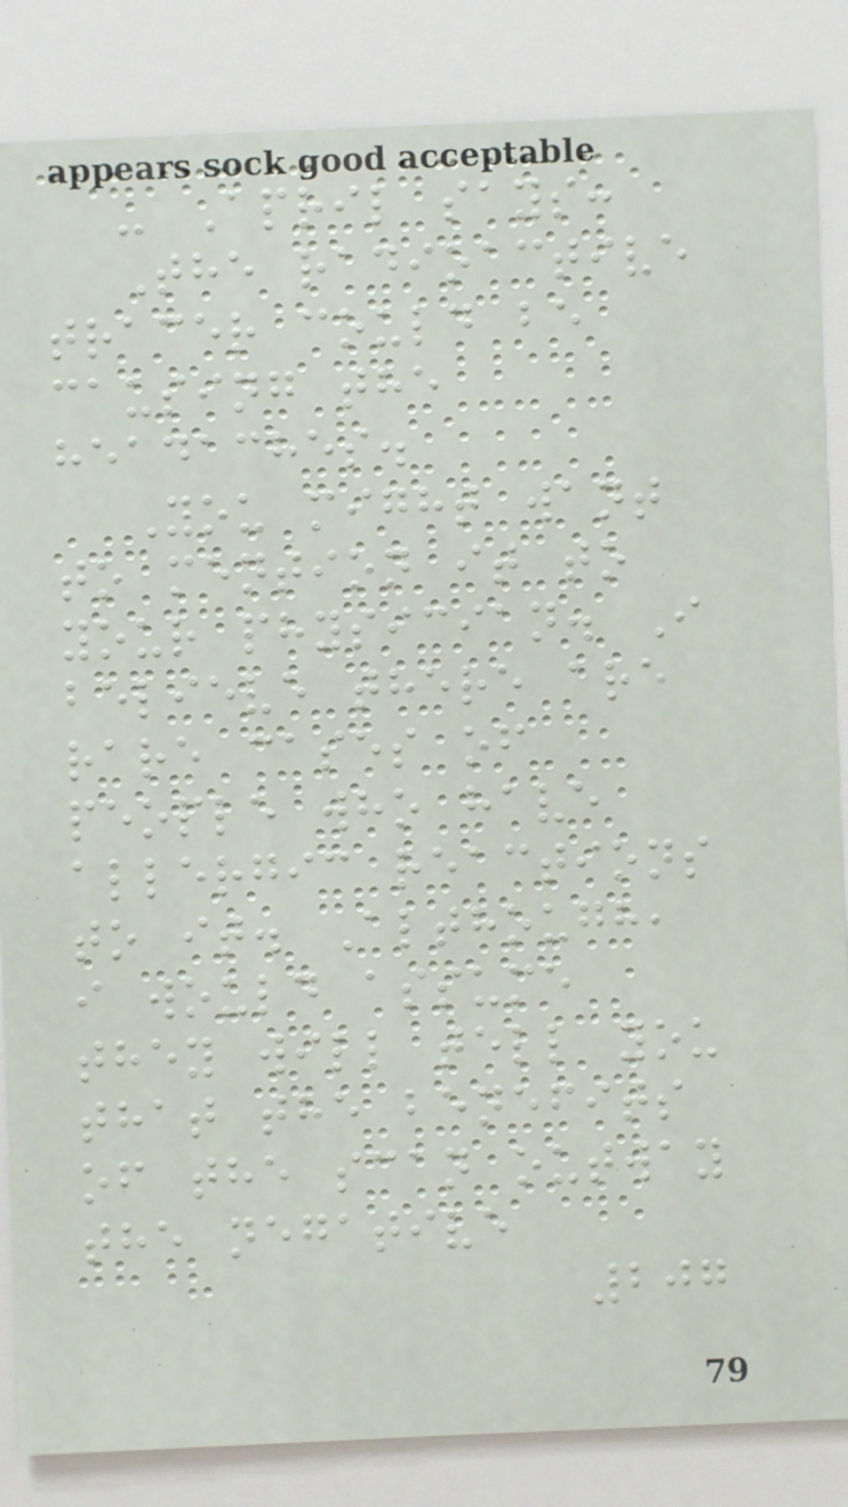- April says:
The radioactive
tracer could be
causing the
headaches.
You might want
to mention it to
your physician. I
believe there are
rare cases of
people who have
allergic reactions
to it. Although,
i would assume
they will tell you
that the benefits
of the scan outway
the negative
207
